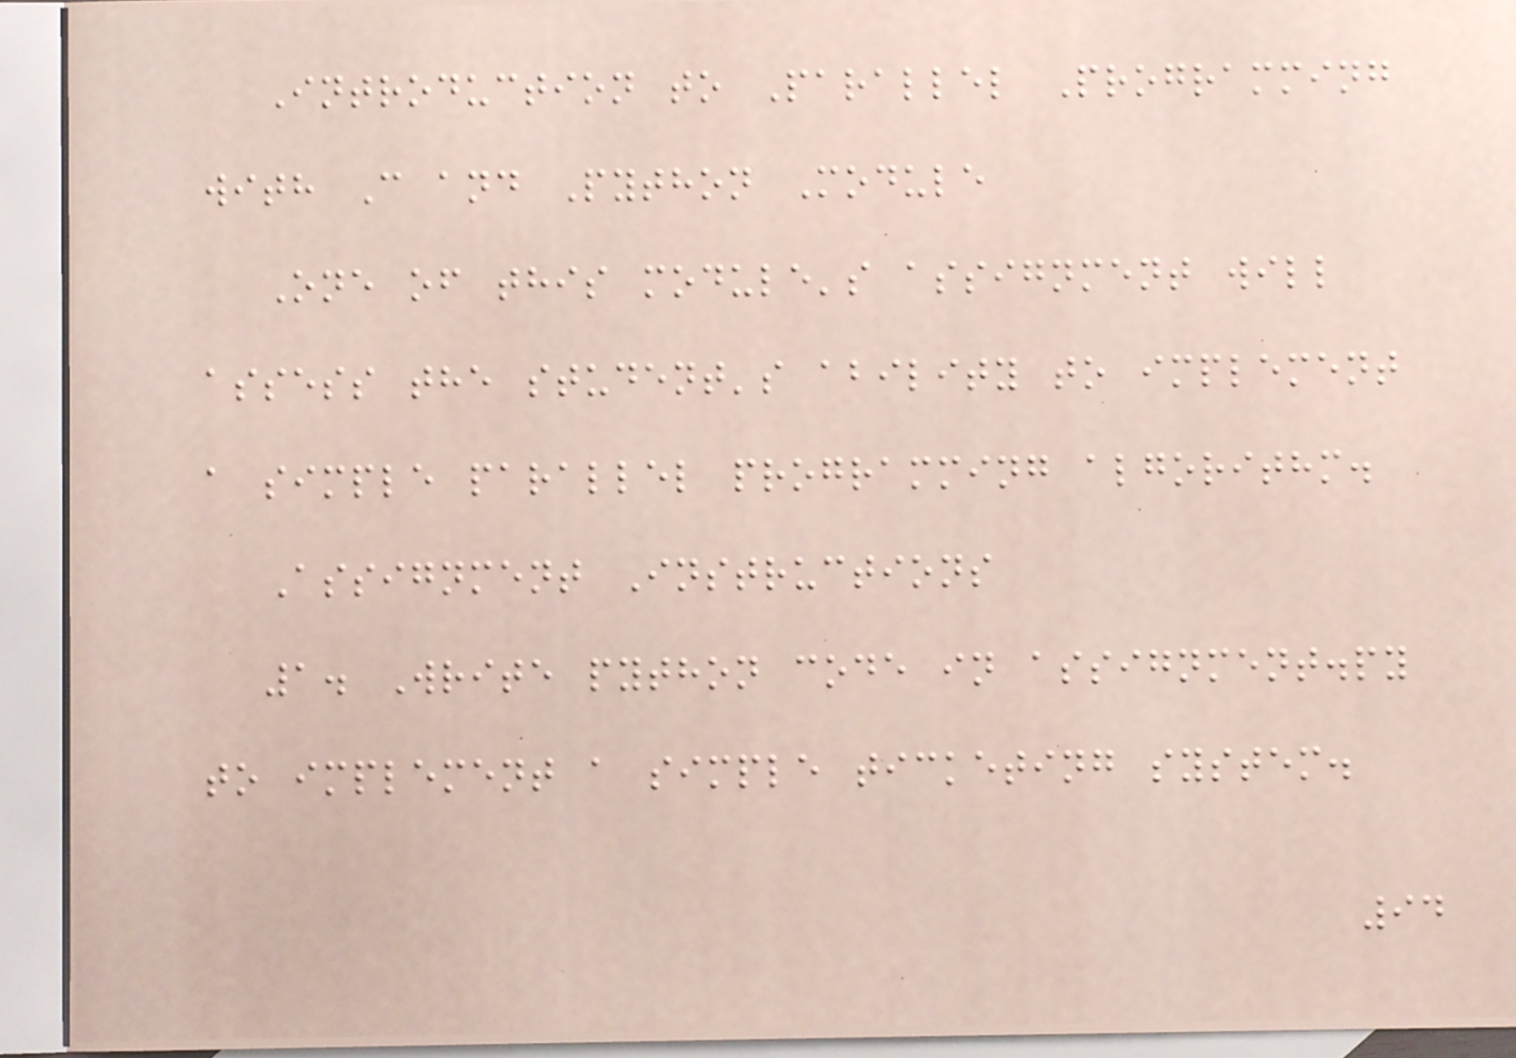Introduction to Parallel Programming
with C and Python Module
One of this module's assignment will
assess the student's ability to implement
a simple parallel programming algorithm.
Assignment Instructions
1. Write python code in assignment.py
to implement a simple ticketing system.
94
